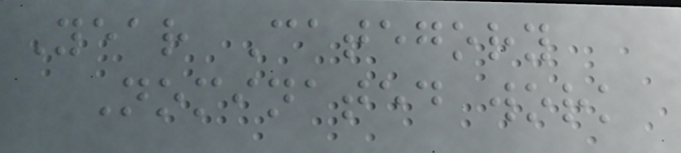Year Category
Nominated work
